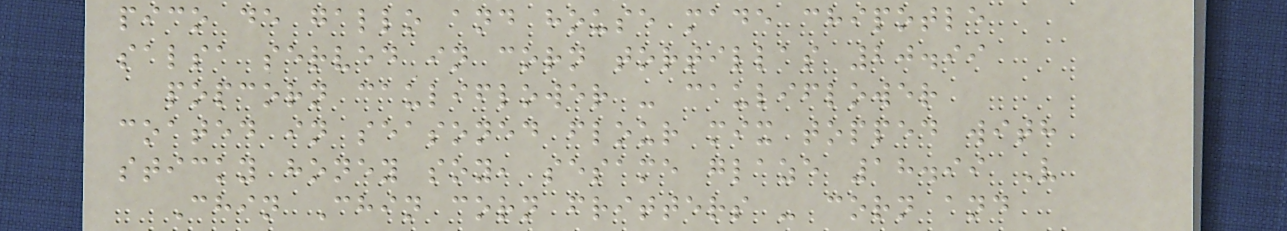pico de gallo and house made chipotle
salsa served in corn tortillas 20.99
popcorn cauliflower - cauliflower
coated in seasoned flour mix topped with
sticky honey soy, sesame glaze 18.99 V
Chin Chin corn fritters - corn and
